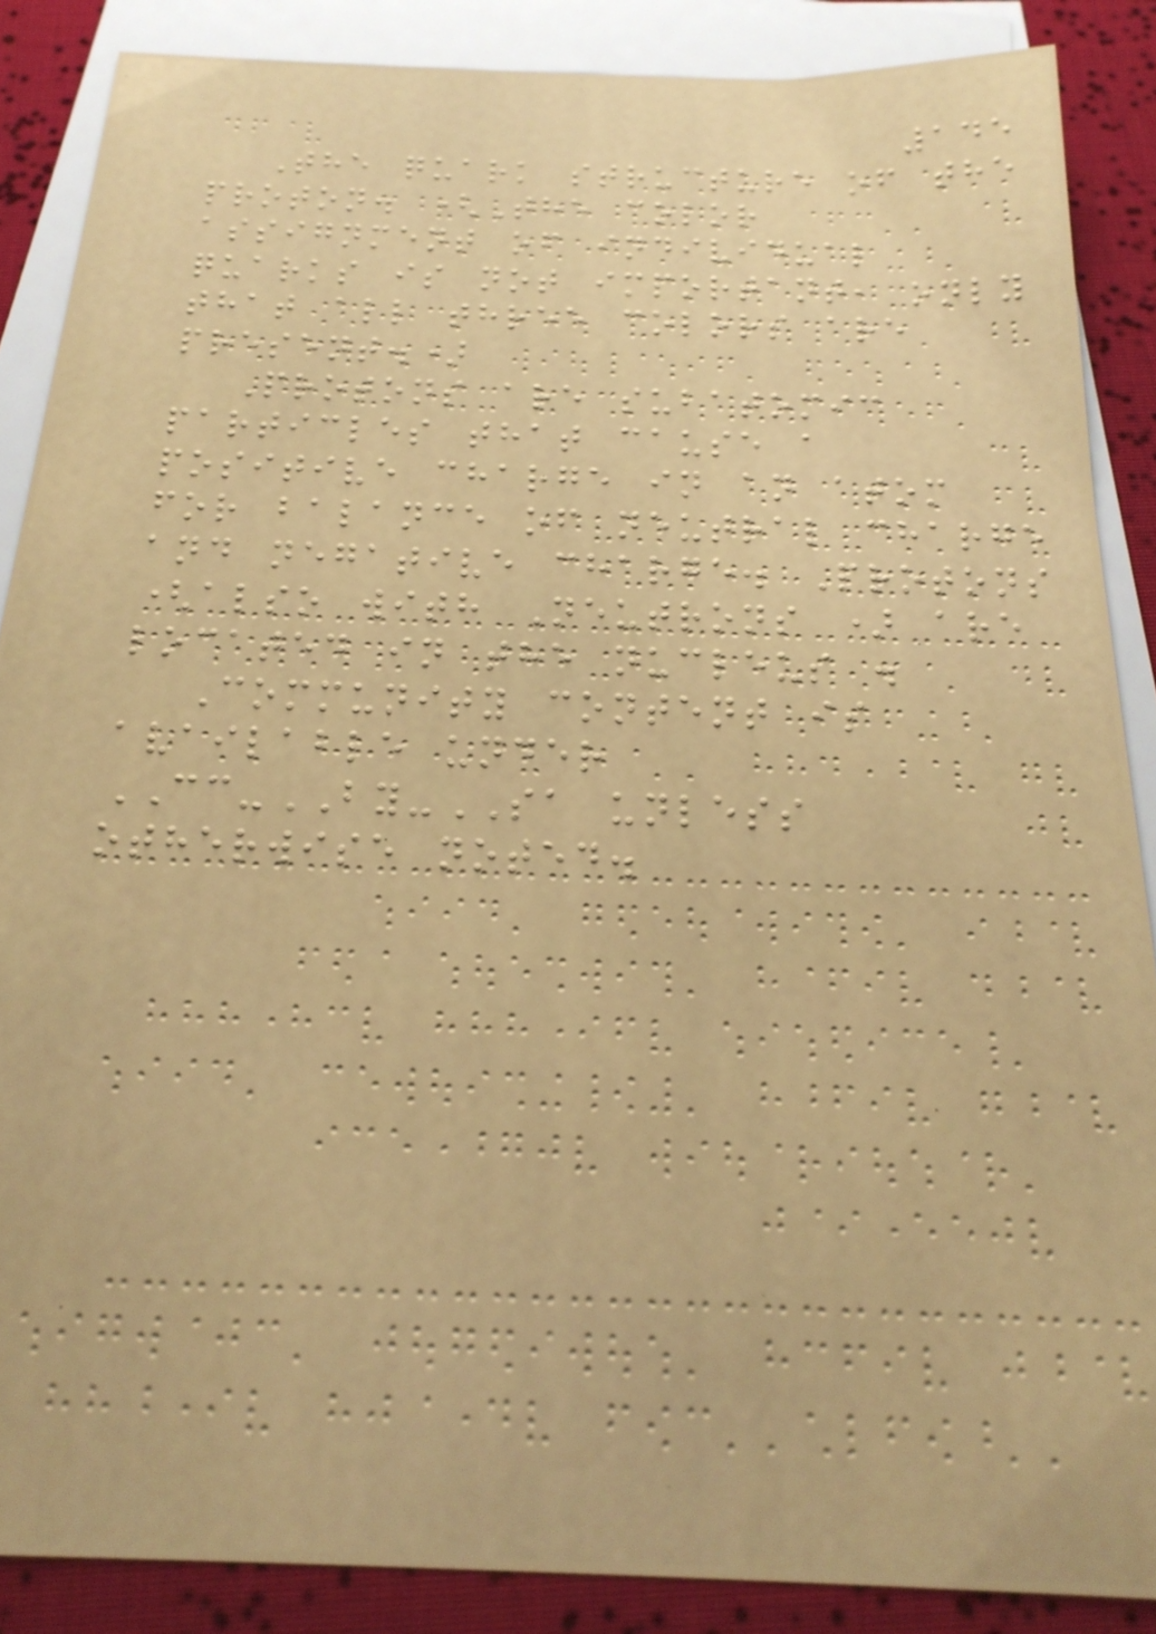145
The quark structure of the
proton. (The color
assignment of individual
quarks is not important, only
that all three colors are
present.)
Protons are subatomic
particles that cause a
positive charge in an atom
for balance of neutral charge
and negative charge. Protons
(also with Neutrons ) are
located in the nucleus .
Community content is
available under
CC-BY-SA unless
otherwise noted.
